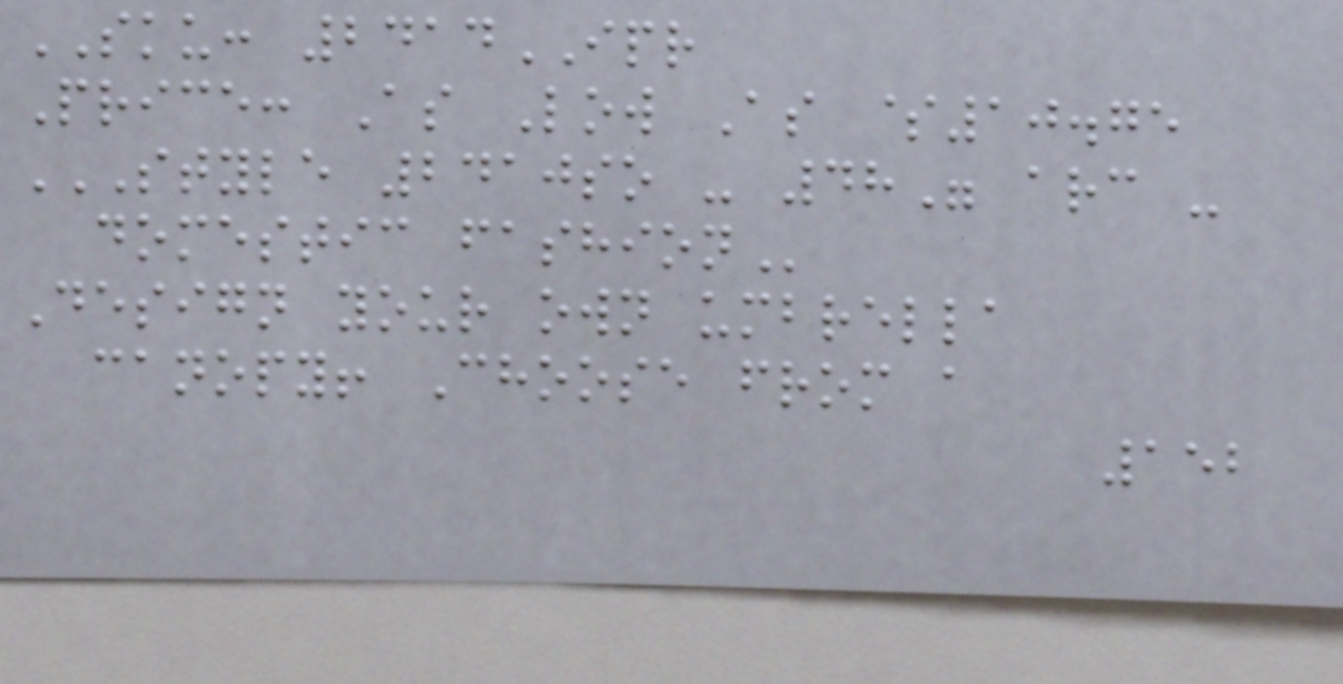SKU: 2414IPR
Price: As Low As $10.75
STYLE 2410SO - 48" ARC -
DOMESTIC FASHION
Design your own umbrella
canopy! Choose from a
152
